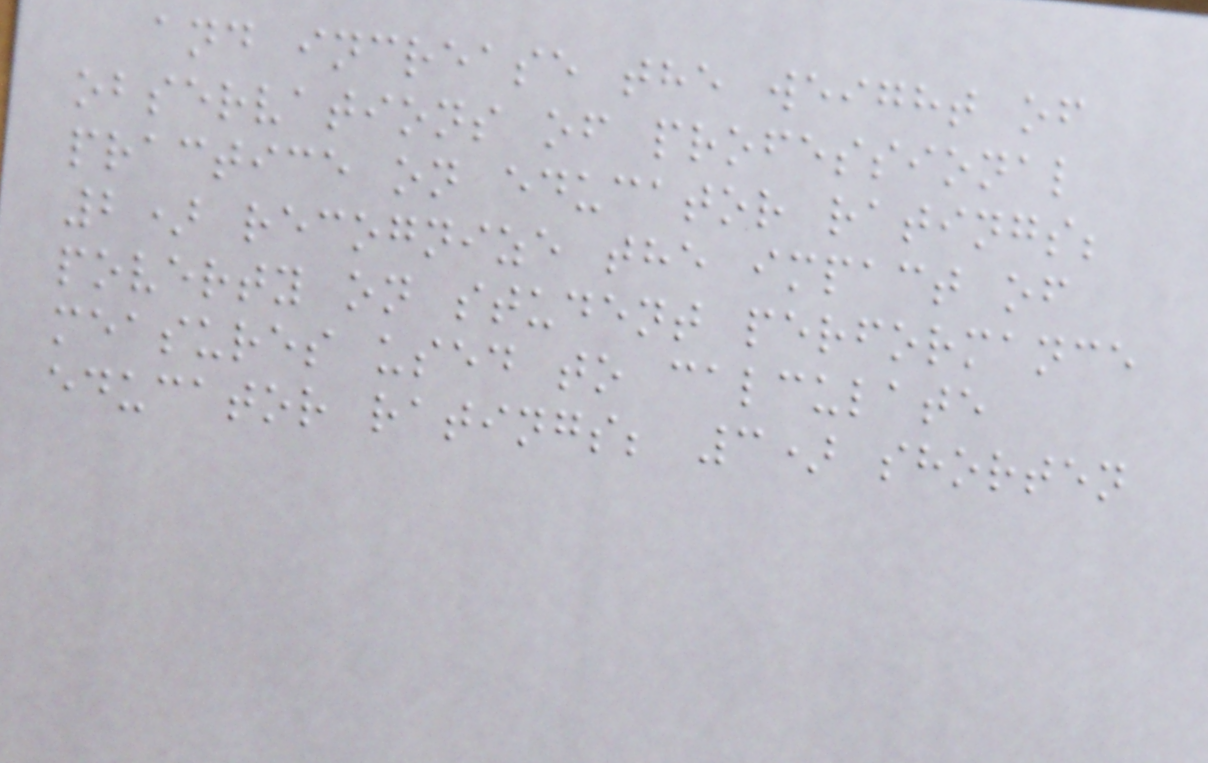and increase the weight of
observations of professional
practice on educator ratings;
2) recognize the impact of
poverty on student performance
measures used to calculate
educator ratings; 3) shorten
